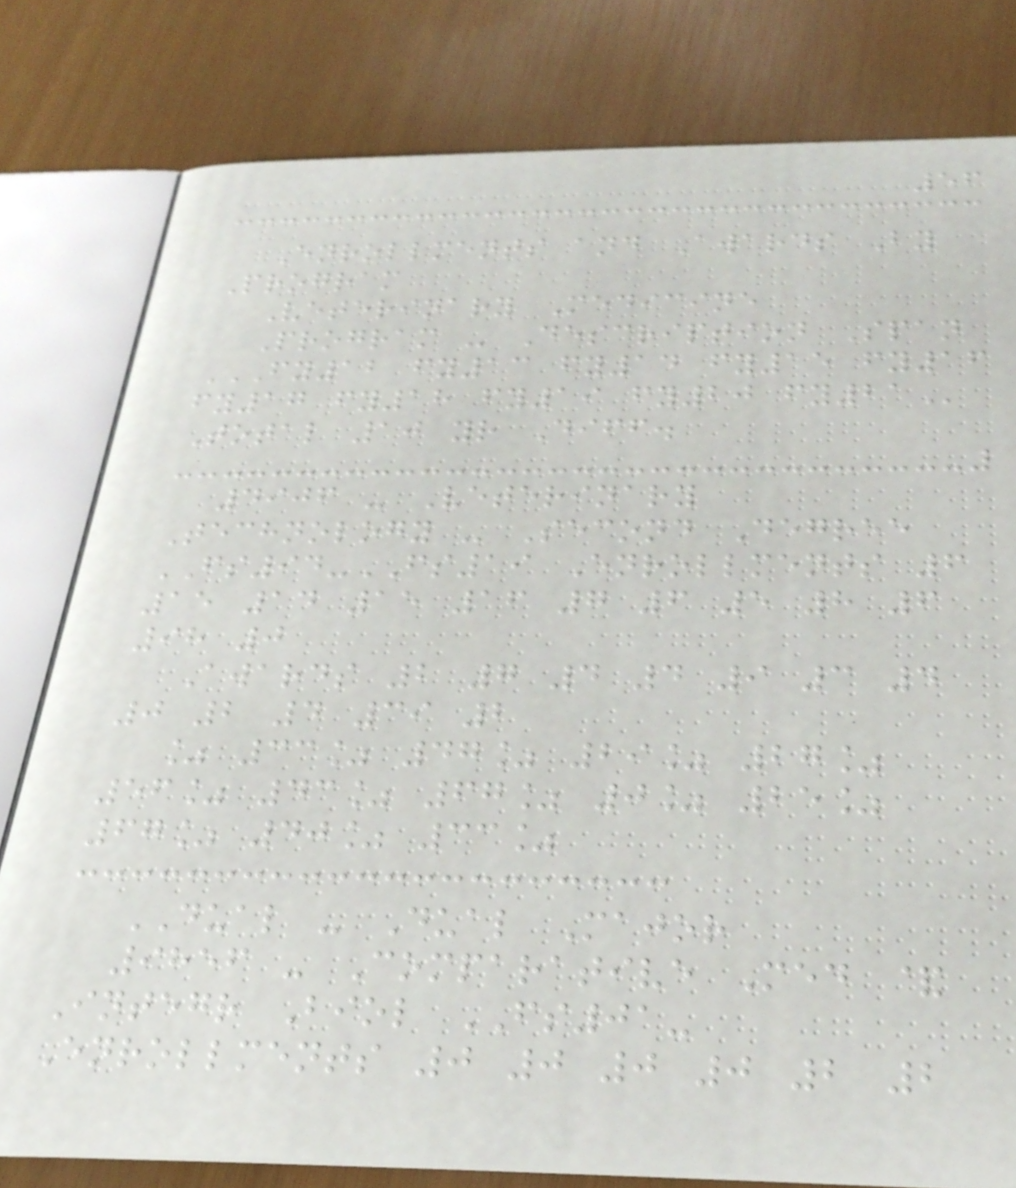56
Enrollments and Awards By
Program
Veterinary Medicine
Program - Description Span
FY12 FY13 FY14 FY15 FY16
FY17 FY18 FY19 FY20 FY21
Total 10 yr Diff.
4906 - Veterinary
Technology - Second Degree
FS94-FS19 Enrollments 6
15 14 15 16 7 6 5 8 6
98 0
Awards 2 7 4 4 9 3 4
0 2 4 39 2
% 33% 47% 29% 27%
56% 43% 67% 0% 25%
67% 40% 33%
DUAL - Dual Major
9856 - Comparative Med &
Integr Biol FS01-
Enrollments 0 0 0 0 2 2
